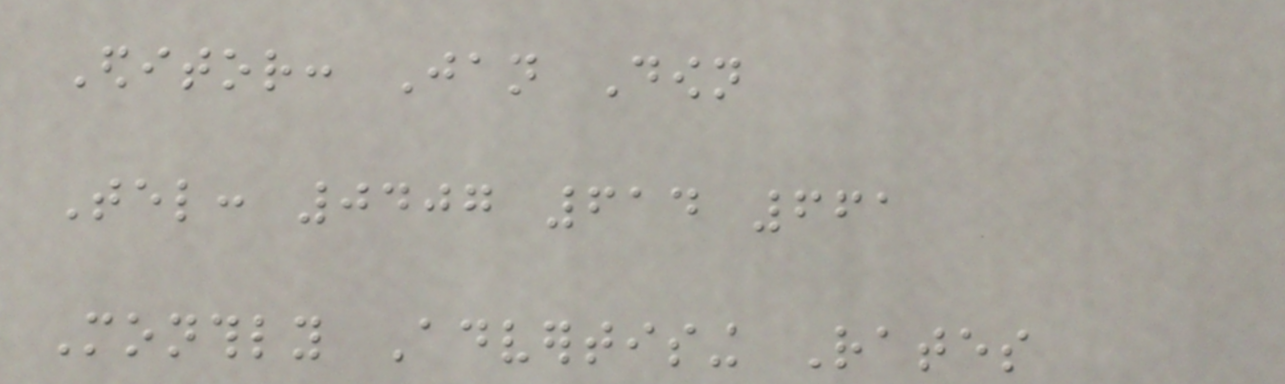Editor: Jan Down
Tel: 0407 614 661
Monthly Advertising Rates
